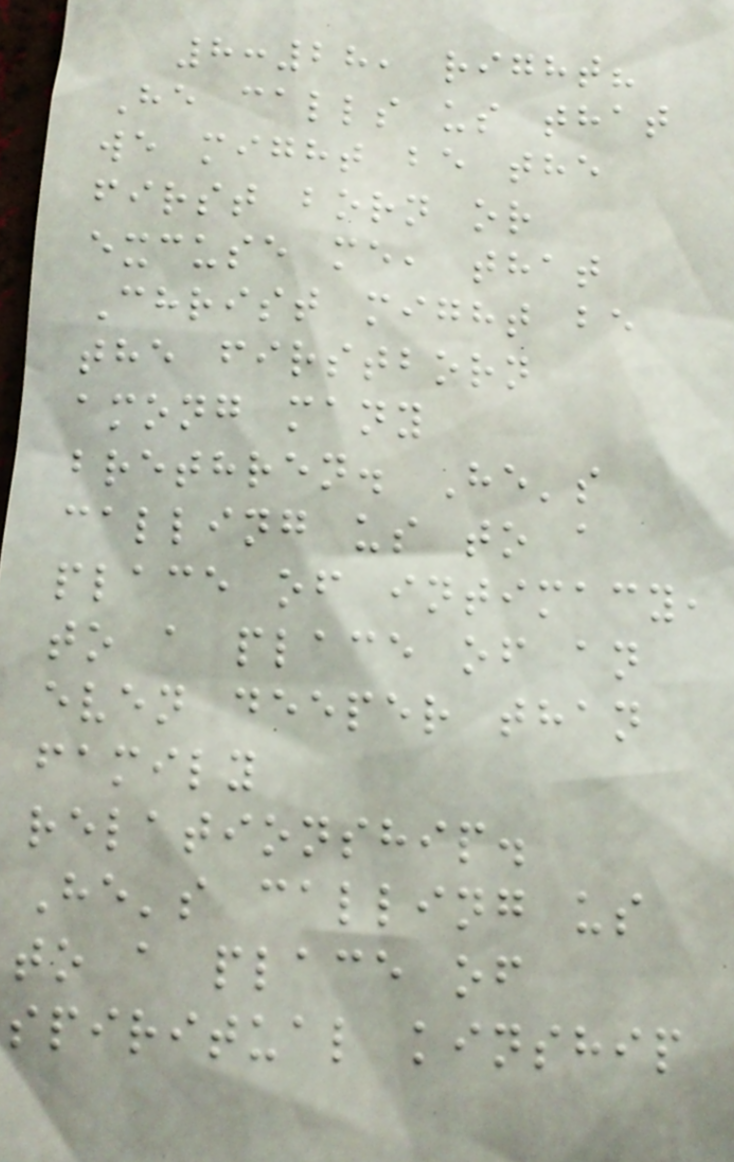8:28, right?
He calls us that
we might be the
first born or
excuse me, that
Christ might be
the firstborn
among many
brethren. He's
calling us to a
place of intimacy,
to a place of an
even deeper than
family
relationship.
He's calling us
to a place of
spiritual kinship
